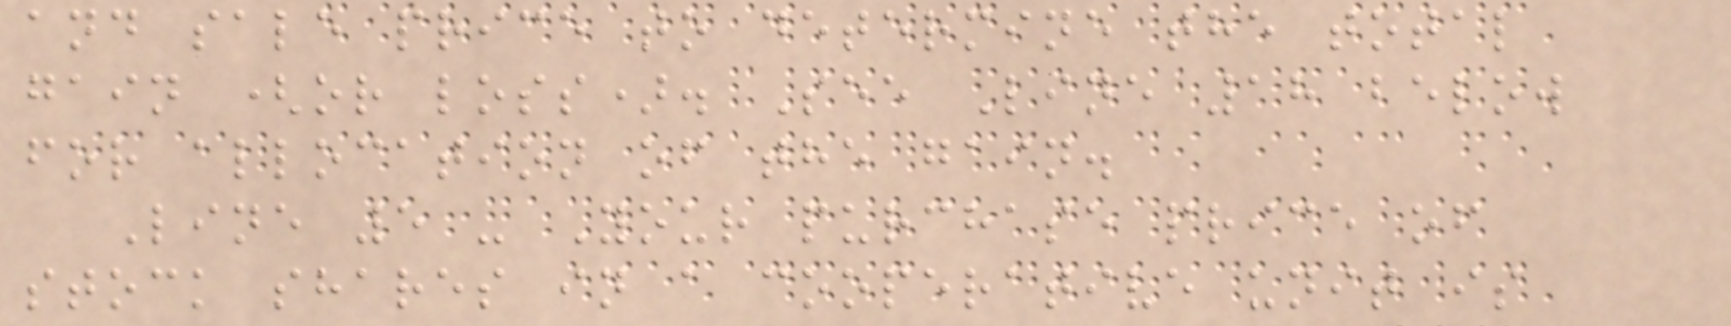and sale price to determine the total
gain (or loss). See Line 18 below
for allocation of the gain.
Line 5 - Your purchase price of
stock shares in a cooperative unit is
